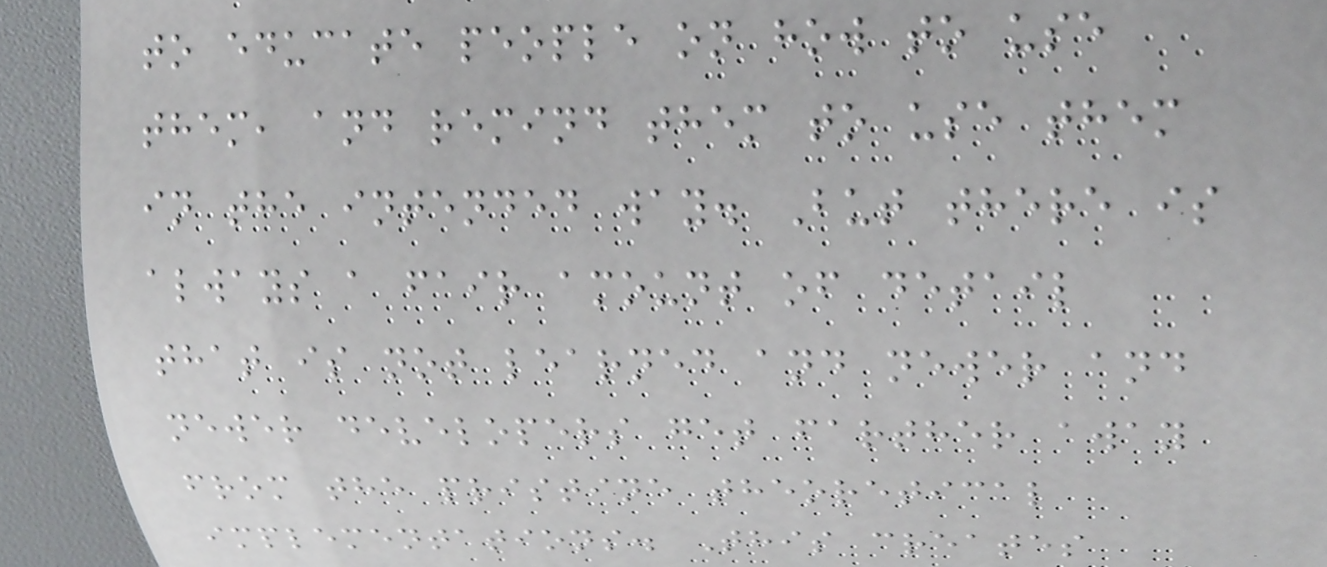to educate people on how to use
them, and remind them to use them
in the intended way. But there is
always a fair amount of detail
that is not learned and newer and
newer developers get farther away
from the pristine theoretical
implementations. This creates
